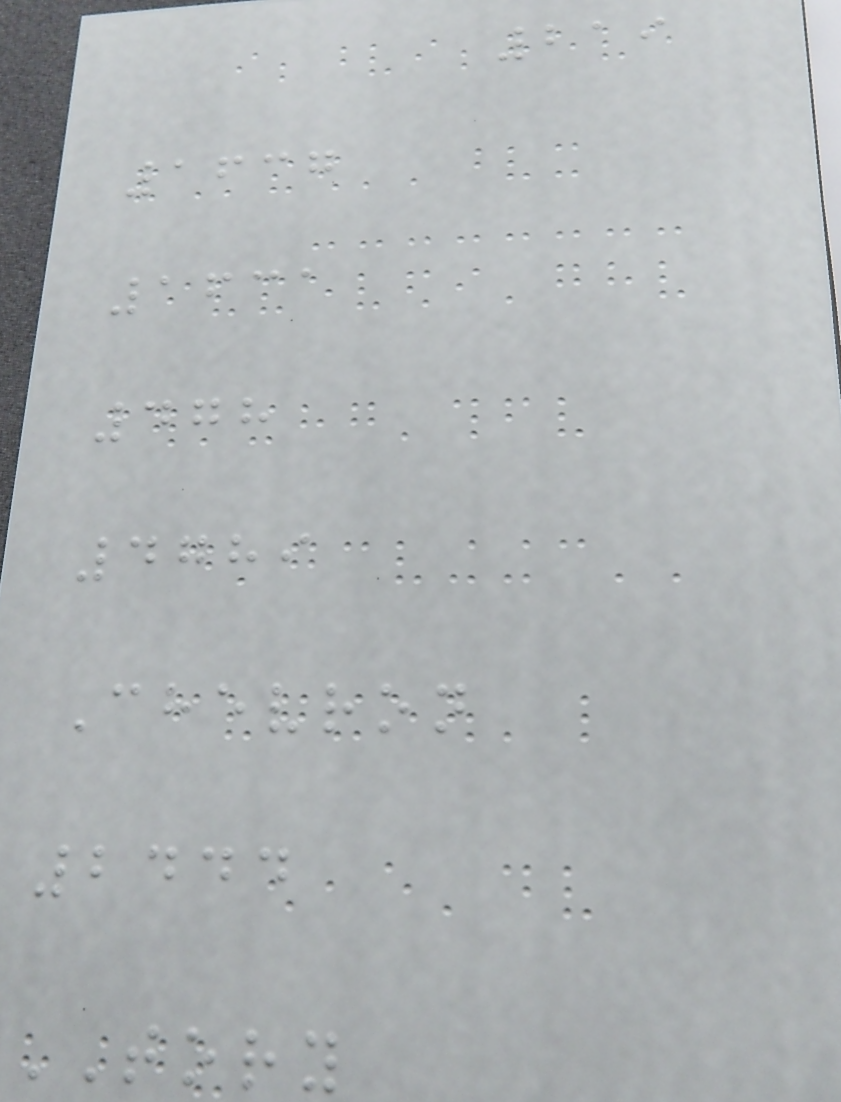219
1637
1631
478
4789
Chevron
2444
TORY
